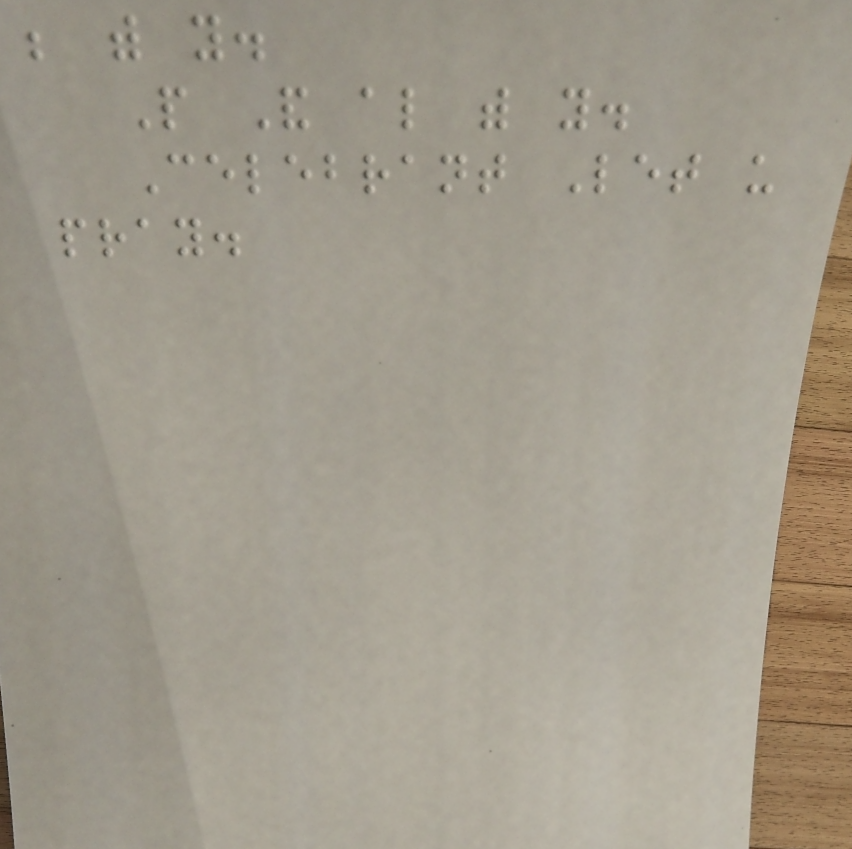be with you.
People And also with you.
Celebrant Let us
pray.
